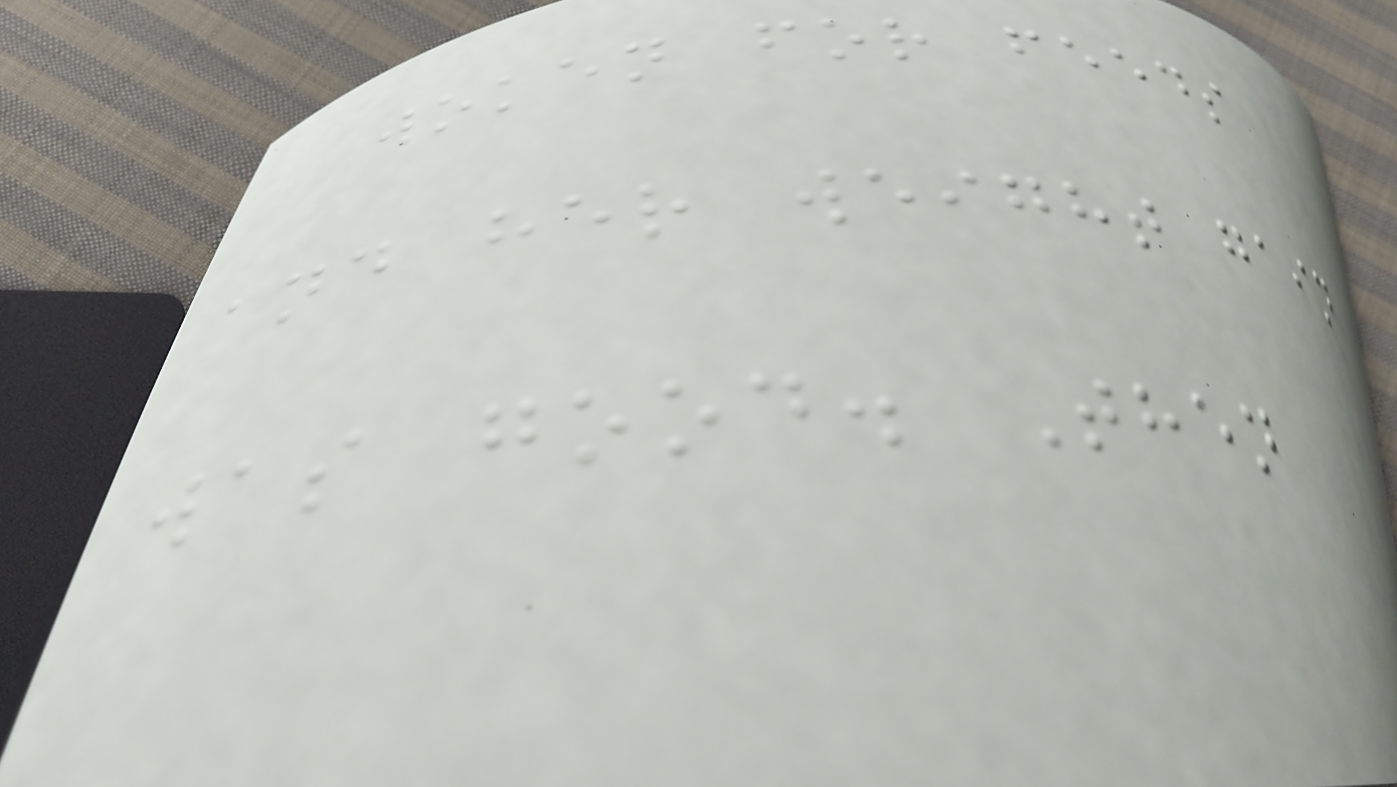woken for feeds
and her weight gain
was good. Then
